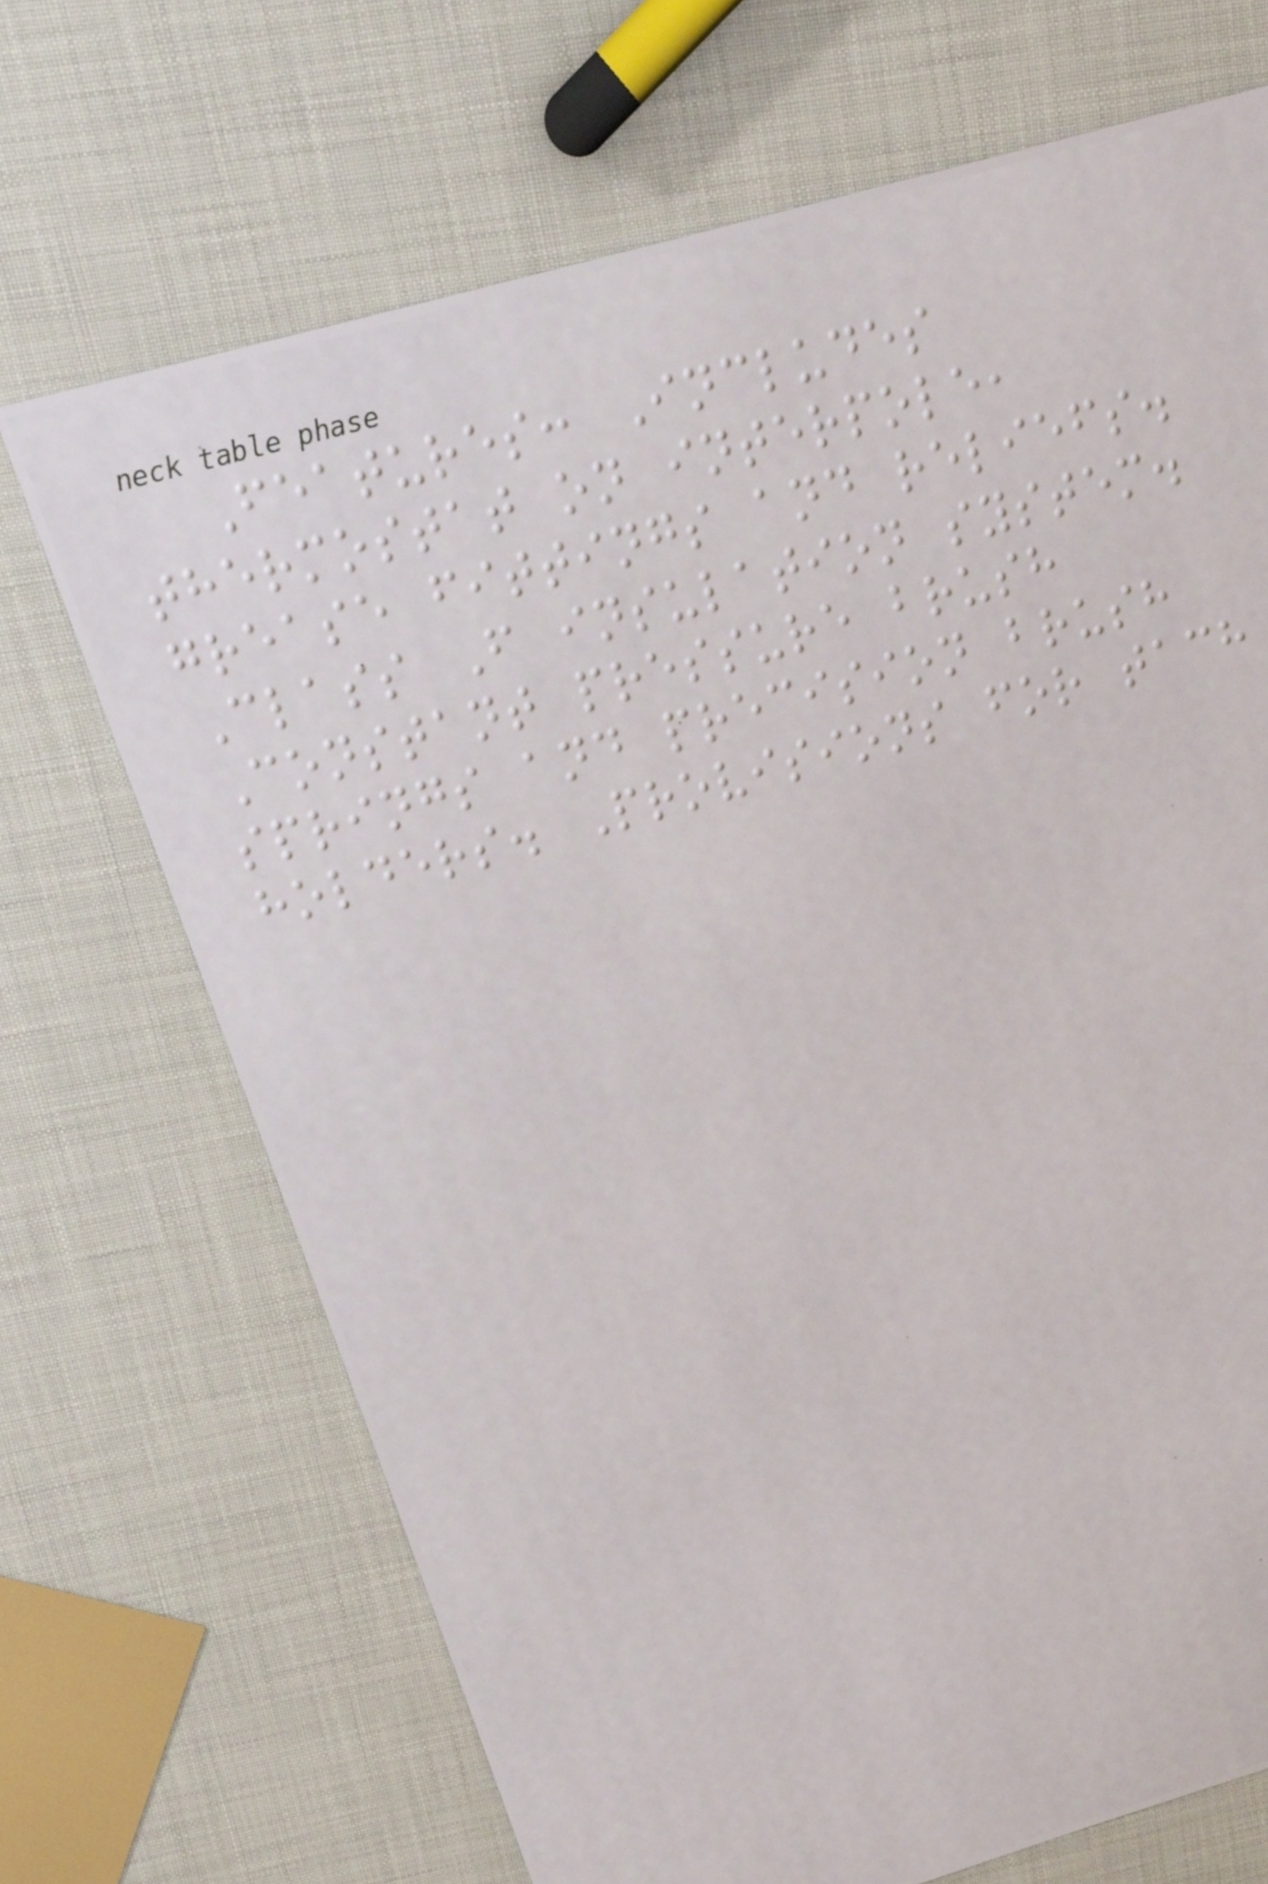Features: Includes
thermostat on interpole,
grease fittings and reliefs.
Class F insulation system.
Constant pressure brush
springs and precision brush
holders. Provisions for tach
